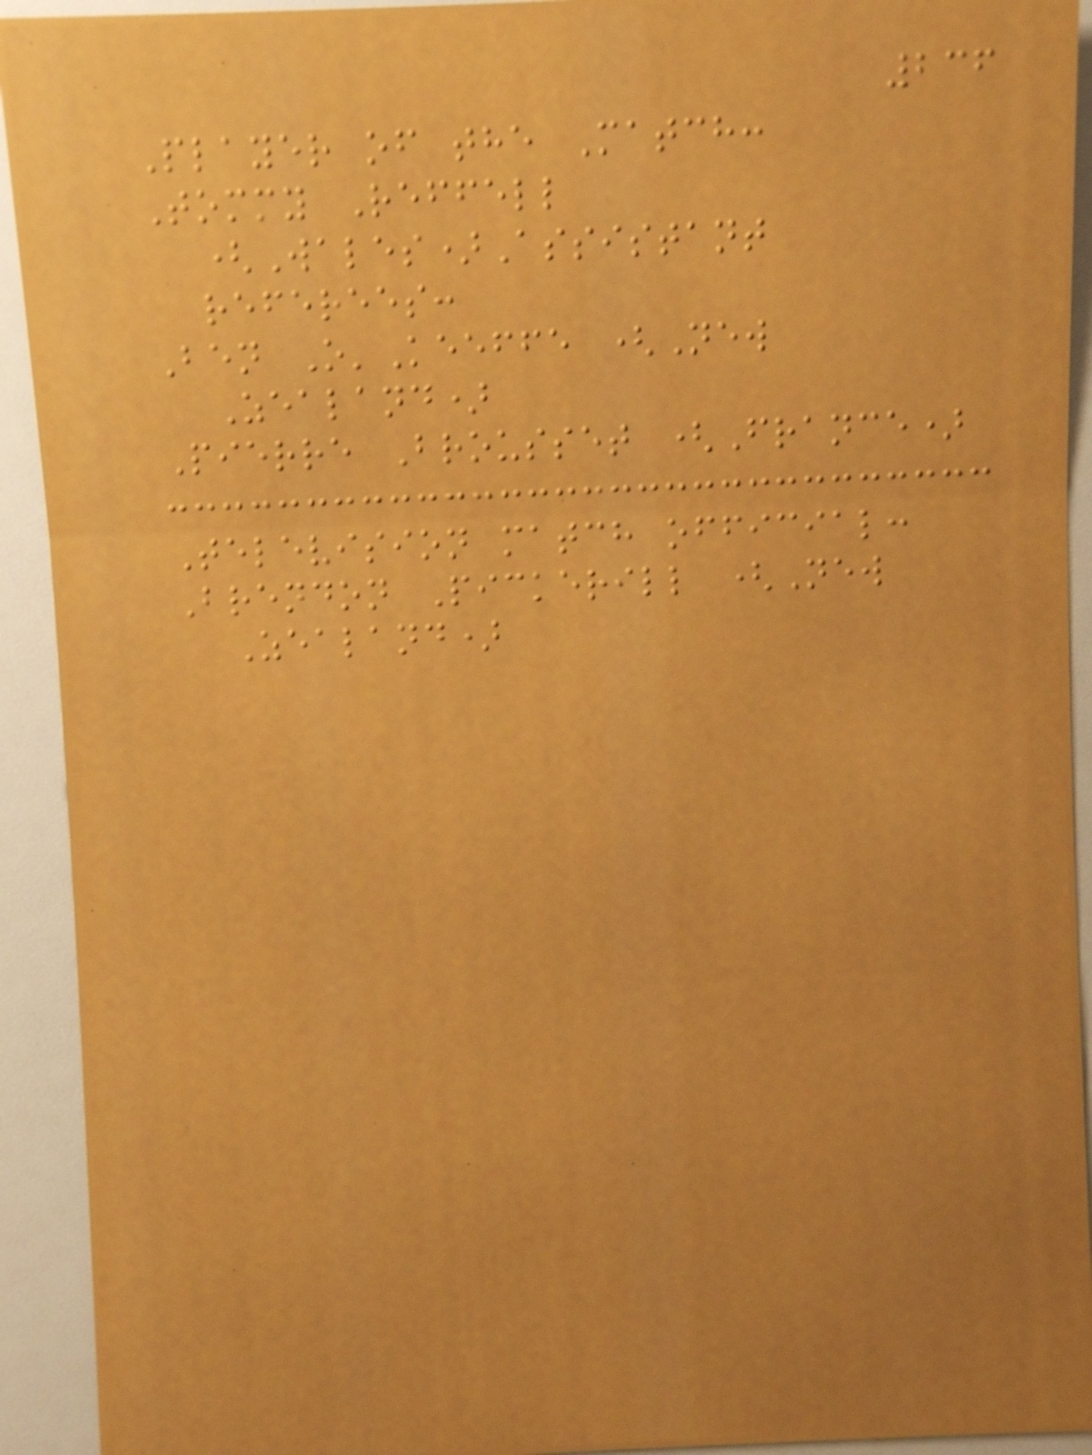236
Player of the Match:
Tommy Reffell
(Wales)Assistant
referees:
Ben O'Keeffe (New
Zealand)
Pierre Brousset (France)
Television match official:
Brendon Pickerill (New
Zealand)
